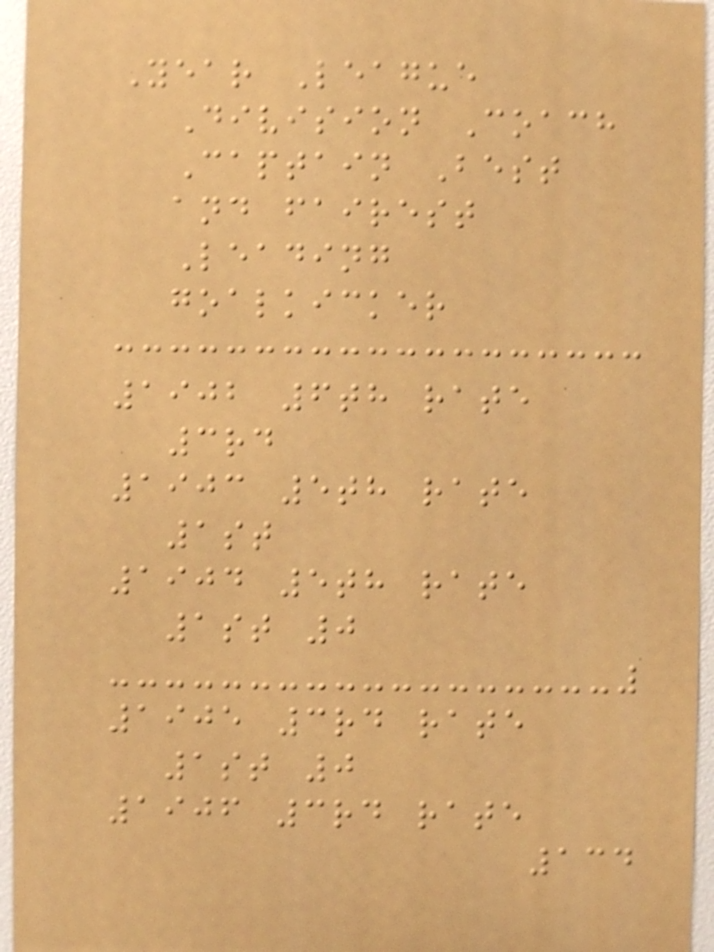Year League
Division Coach
Captain Best
and fairest
Leading
goalkicker
1902 6th rate
3rd
1903 5th rate
1st
1904 5th rate
1st 0
1905 3rd rate
1st 0
1906 3rd rate
134
